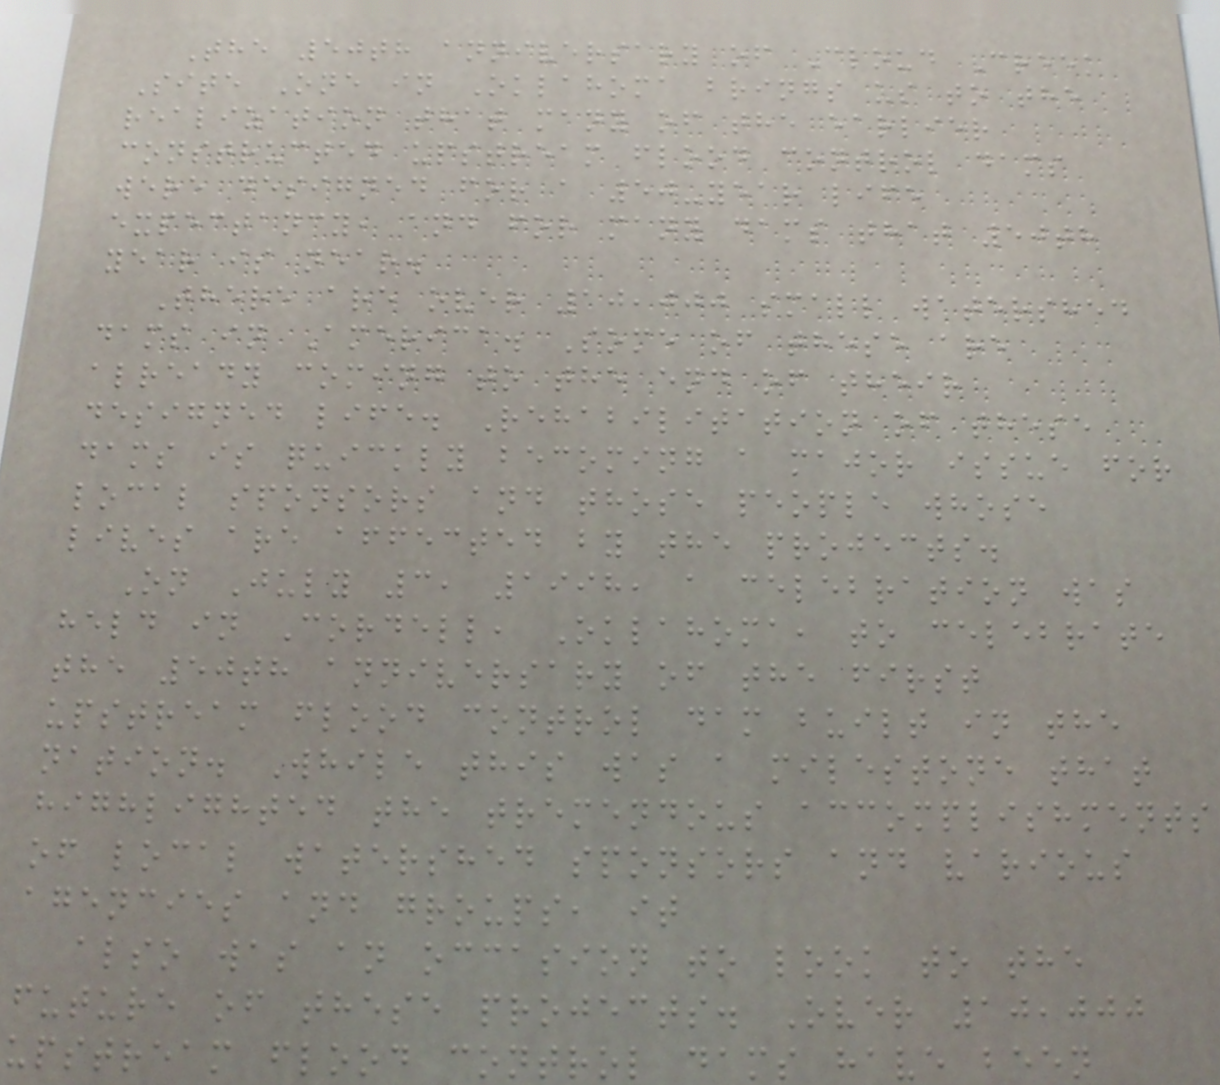The 50th anniversary of Cloud Creek
Site One in Oklahoma brings us to the
realization that many of the earlier
constructed upstream flood control dams
were designed for a 50-year life
expectancy, and for many dams that 50th
year is near.
There are over 10,000 small watershed
dams in America. Some of these are
already coming to the end of their
designed life. Rehabilitation of these
dams is quickly becoming a major issue for
local sponsors and those people whose
lives are affected by the projects.
On July 3, 1998, a celebration was
held in Cordell, Oklahoma, to celebrate
the 50th anniversary of the first
upstream flood control dam built in the
nation. While this was a milestone that
highlighted the tremendous accomplishments
of local watershed sponsors and various
agencies and groups, it
also was an occasion to look to the
future of these projects. Over 10,000
upstream flood control dams have been
